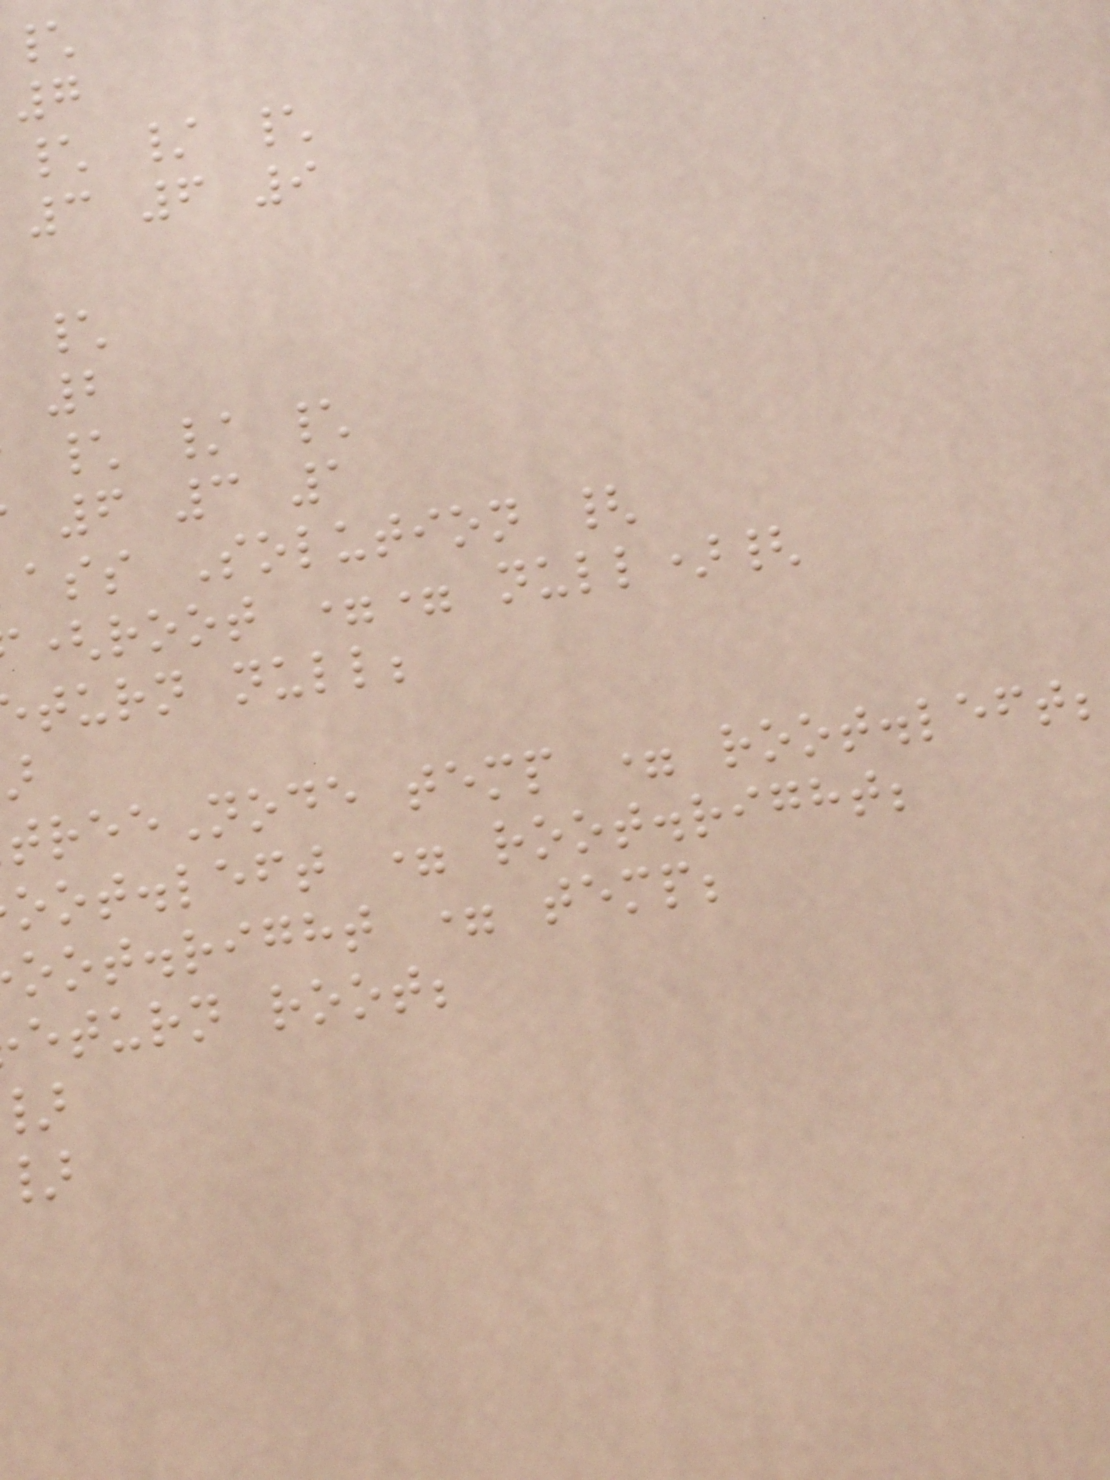\ / \
3 6 9
\ / \
6 3 1
ass Solution {
(root == null){
turn null;
reeNode temp = root.left;
oot.left = root.right;
oot.right = temp;
eturn root;
